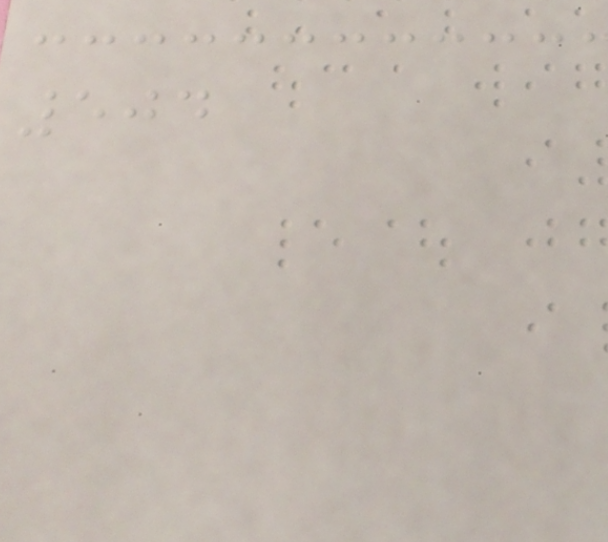504
